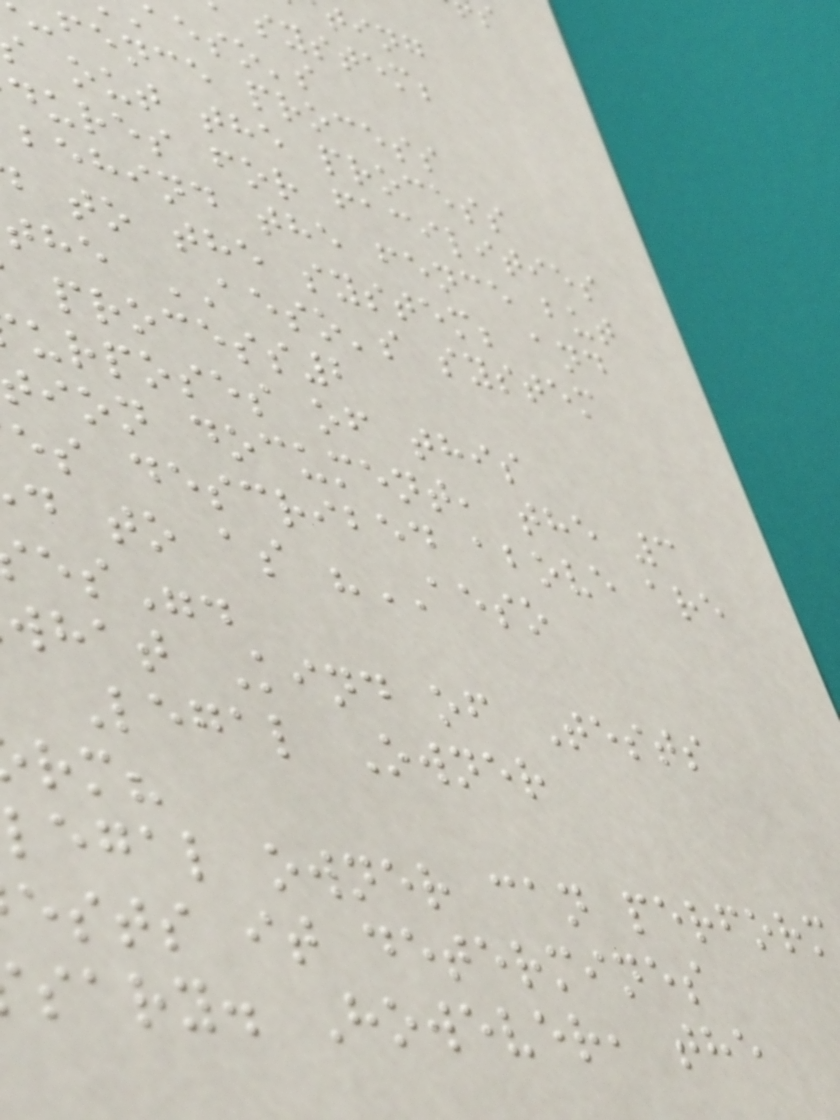system;
aeso's
fence process
out the process
dures for facilities
behind the fence but
to the system; and
the AESO's system
process2
urposes of this
ion document, the 3
es described above are
d to as "AESO
es".
what Kind of Tests
Legal Owner
legal owner can perform
ests it determines
sary. However, the
